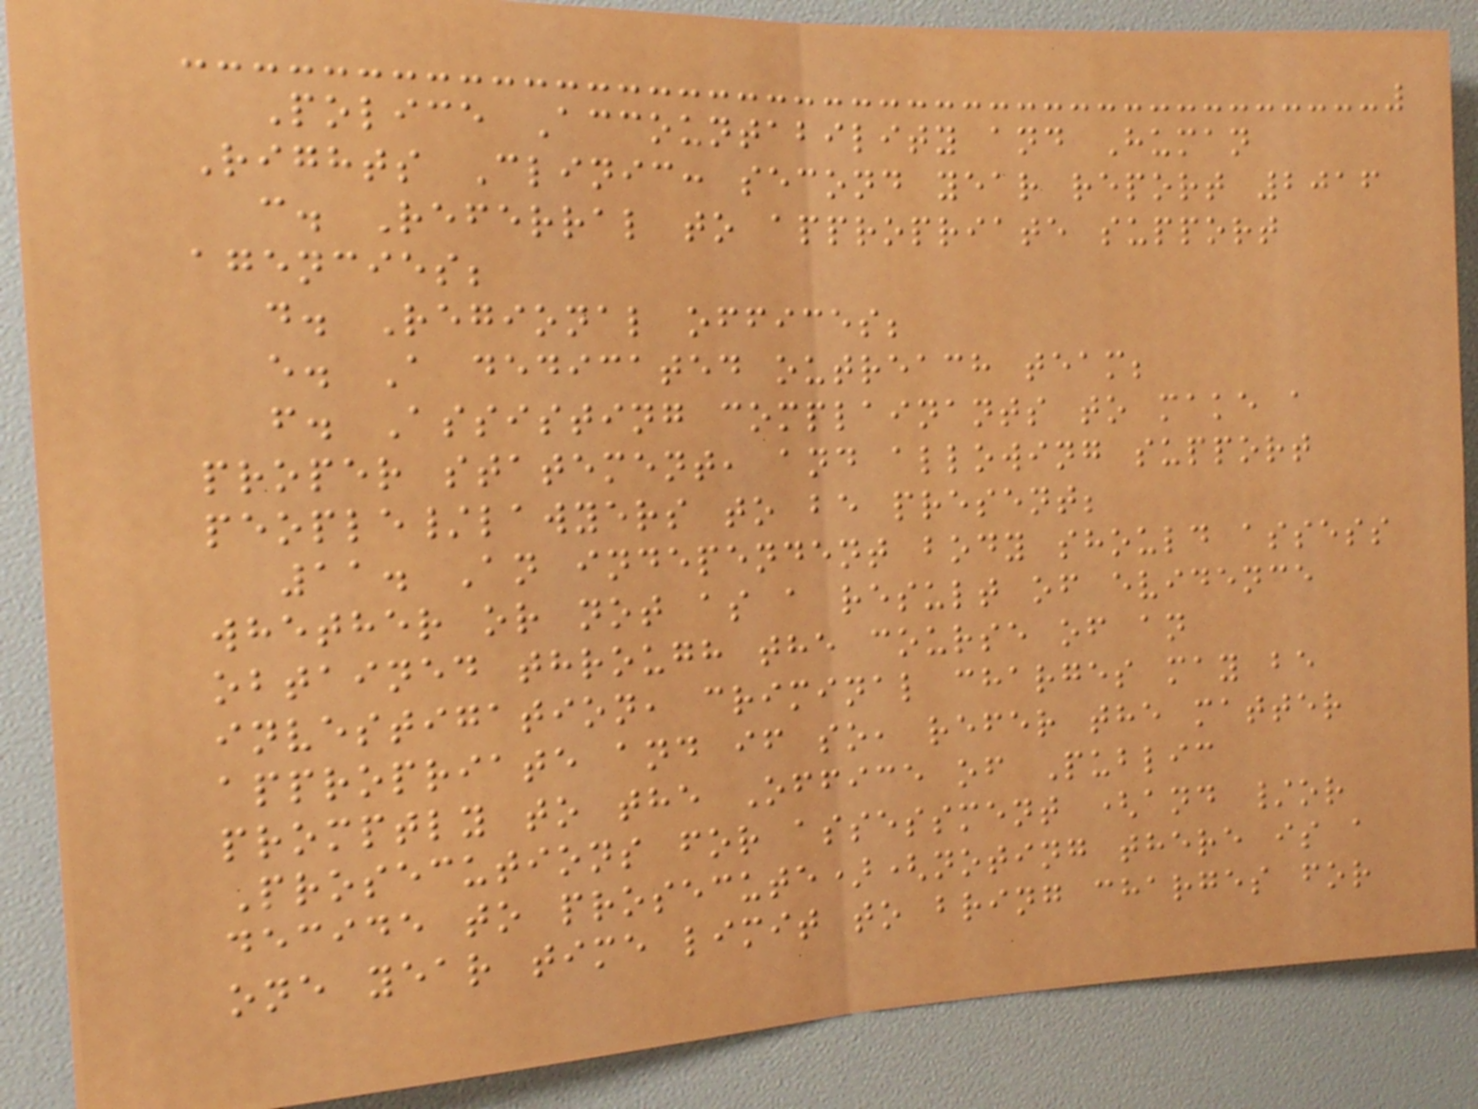Police Accountability and Human
Rights Clinic: second year report 2016
c. Referral to appropriate support
agencies;
d. Regional offices;
e. A dedicated outreach team;
f. Assisting complainants to make a
proper statement, and allowing support
people/lawyers to be present;
11. An independent body should assess
whether or not as a result of evidence
obtained through the course of an
investigation, criminal charges may be
appropriate and if so, refer the matter
promptly to the Office of Public
Prosecutions for assessment (and /or
decide to prosecute)(noting there is a
one year time limit to bring charges for
